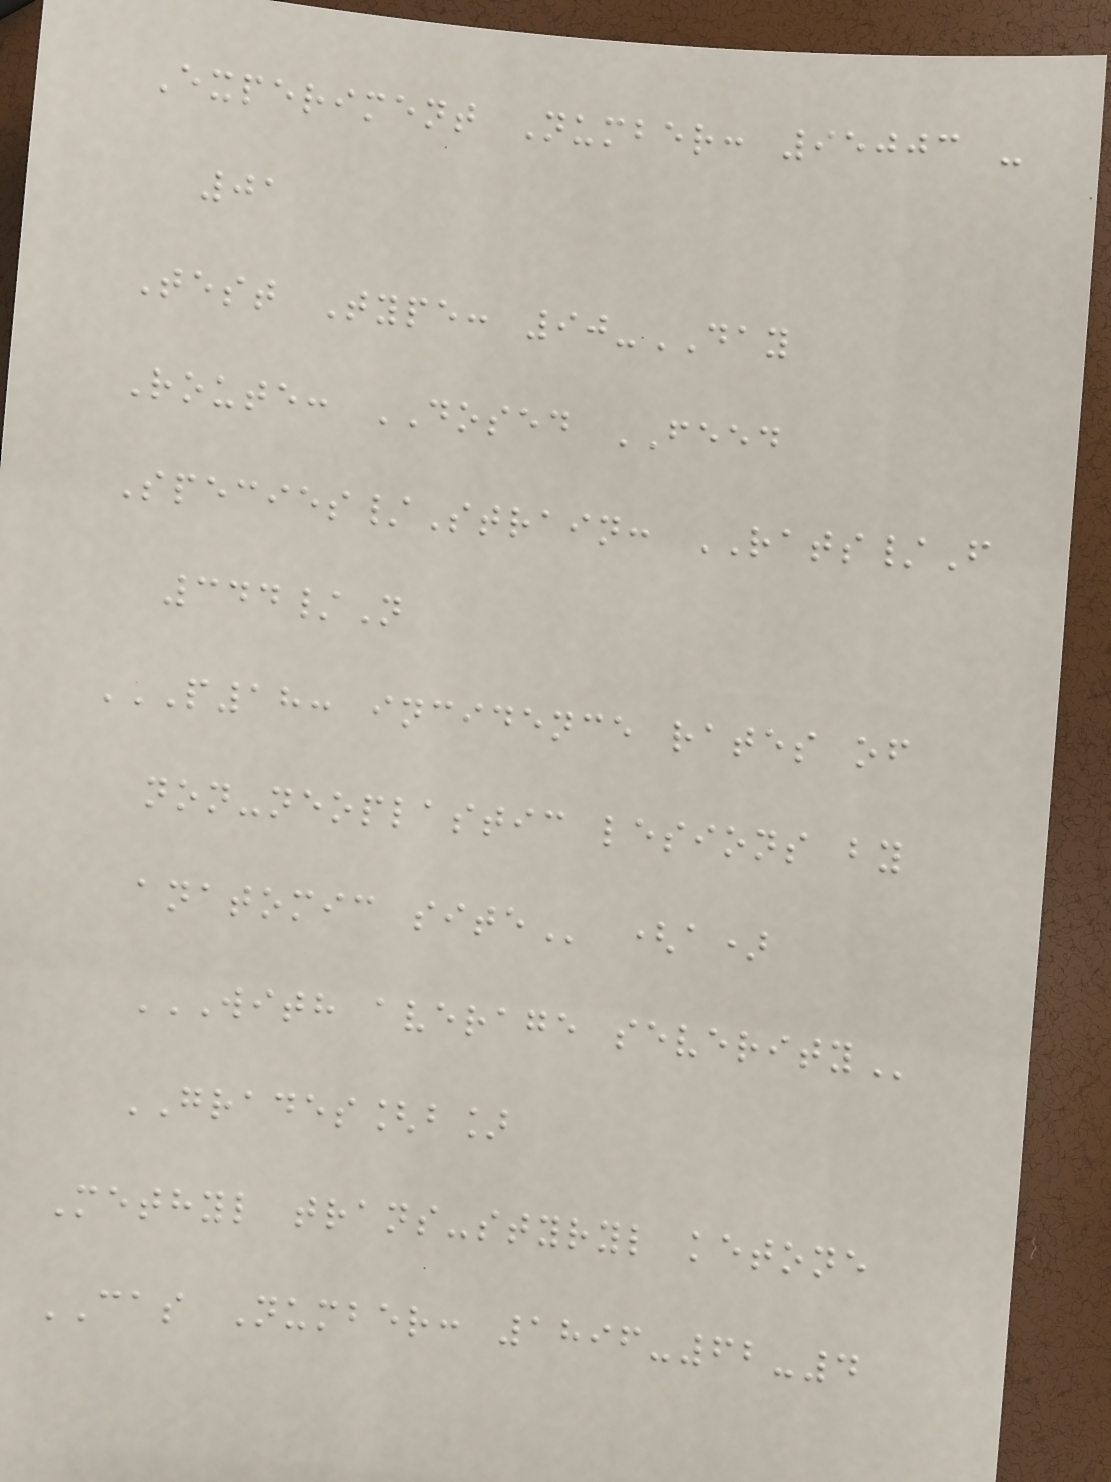Experiment Number: 95003 -
01
Test Type: 90-DAY
Route: DOSED FEED
Species/Strain: RATS/F
344/N
P18: INCIDENCE RATES OF
NON-NEOPLASTIC LESIONS BY
ANATOMIC SITE (a)
WITH AVERAGE SEVERITY
GRADES[b]
Methyl trans-styryl ketone
CAS Number: 1896-62-4
